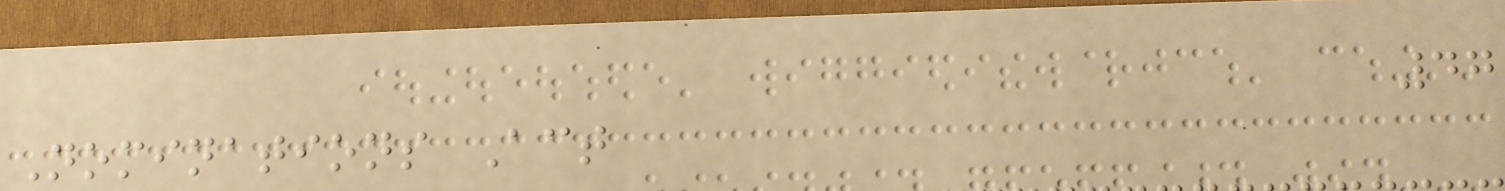47
Nominations Act
